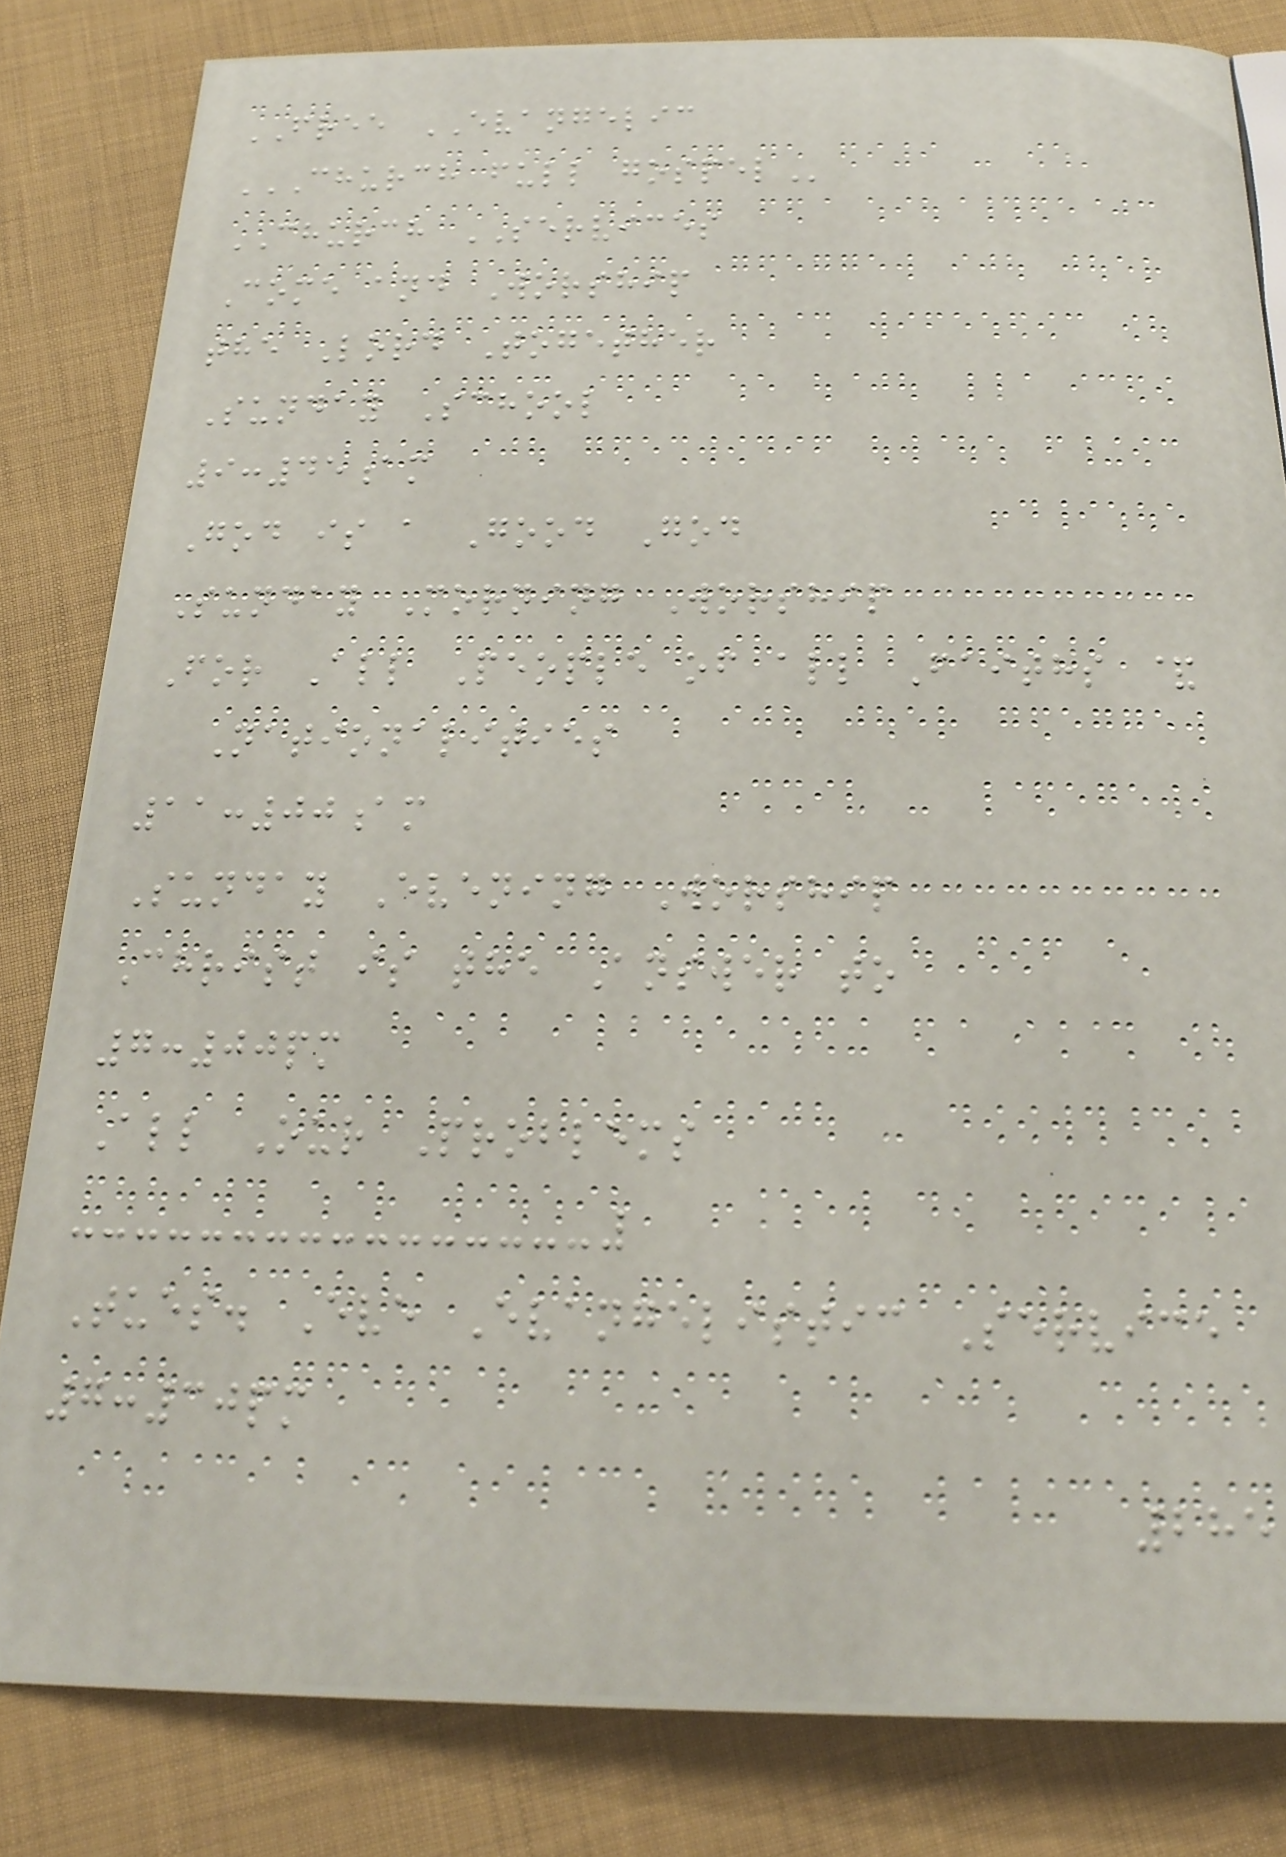FREE EVANGELIC
CHURCH FULL GOSPEL
CHURCH SERVICES
Come and Worship
the Lord Together
Sunday School
9:45am
God is a Good God
Sunday Morning Worship
For All People of all Faiths &
Nationalities
11:00am
Sunday Evening Worship
Christ is the Answer to
7:00pm
All Our Problems
Tues. Eve Evangelistic Service
7:30pm
285
